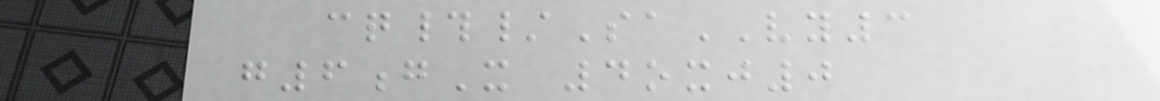cq#/SaVY3
g6gX 4oxj0
